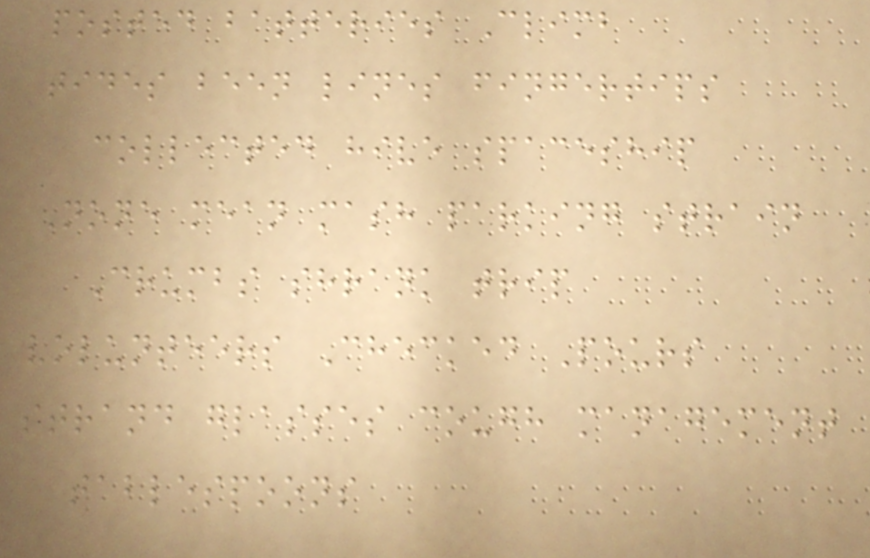posted batteries Climb
tides been lines fingertips
collected hive spaceship
None mean mash parking strain
Crumbs shrank trip
volunteers Checked Pours
strand glasses cough management
tablespoons
